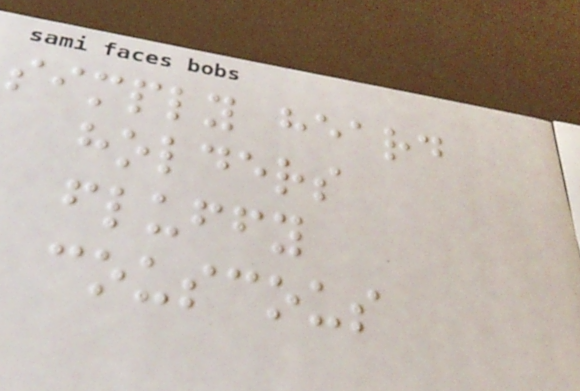simply heard
holders
fluffy
couscous
